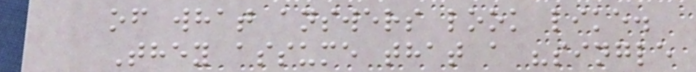of what answers look like.
They assume that a "single
